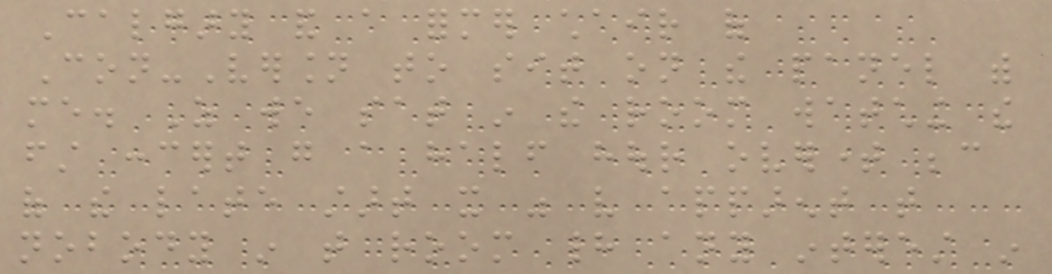Calgary and a former chair of
Con-Version to sit on the panel with
me. As we sat in the room watching the
first concert go a half hour overtime because
of the late start it was very apparent that
nobody in that room had any interest in
